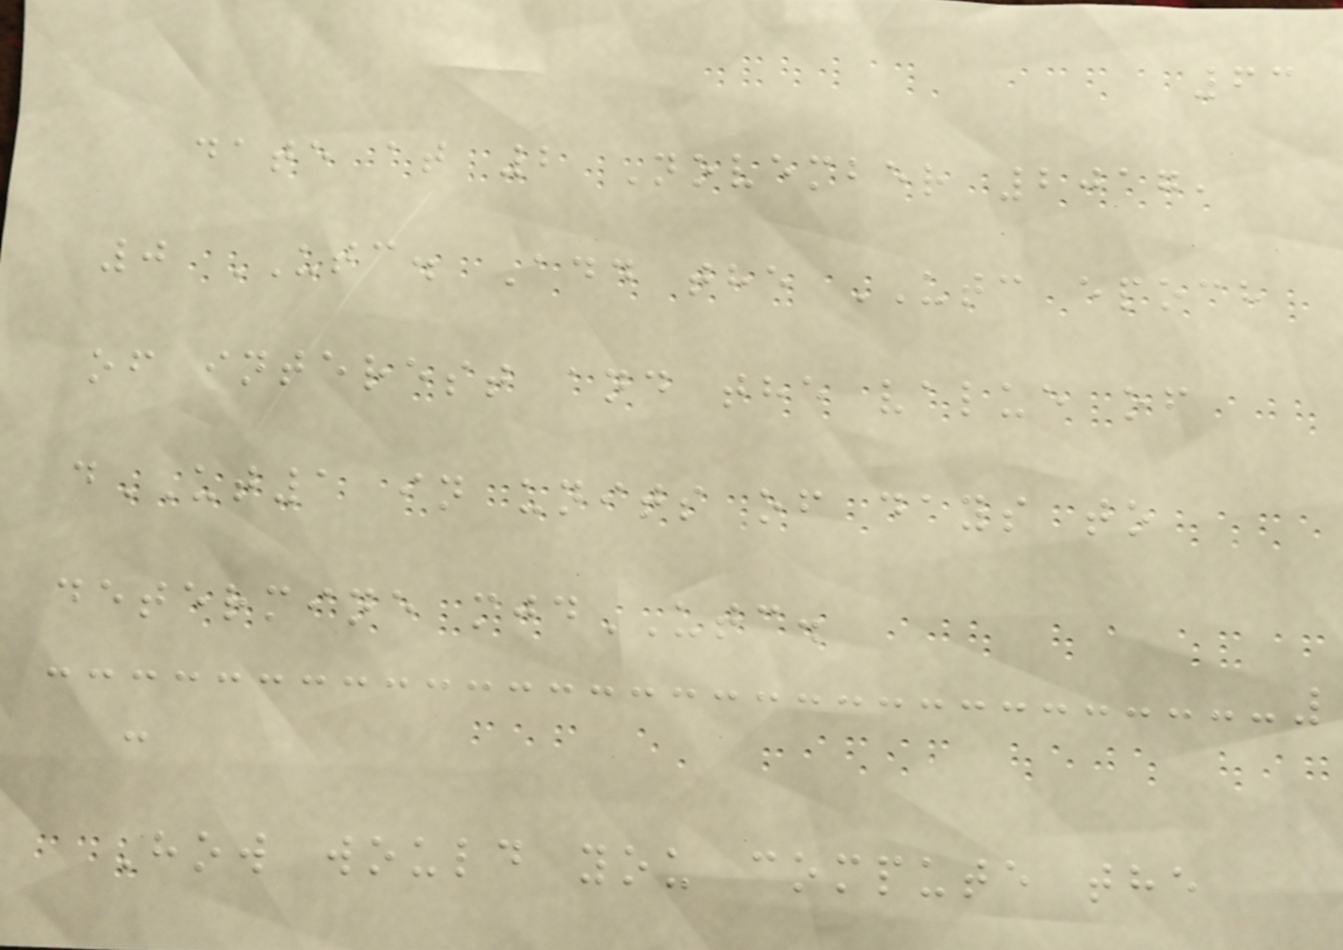63
date at 2 November 2017,
0 UTC. Add the UTC epoch
of interest and the value of
dUT1 in units of days to
determine mjdUTC.
-
How would you compute the
